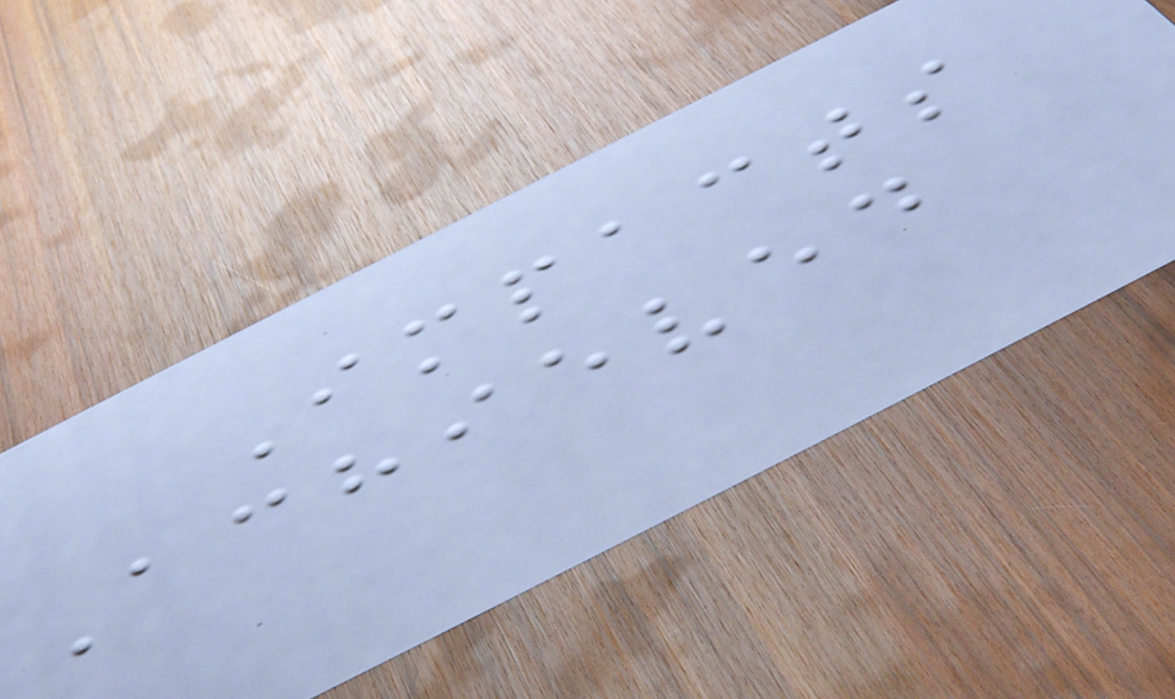Impacts
Achieved
